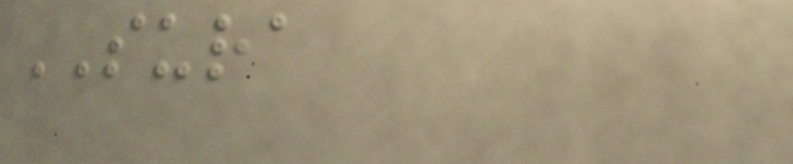SURA
